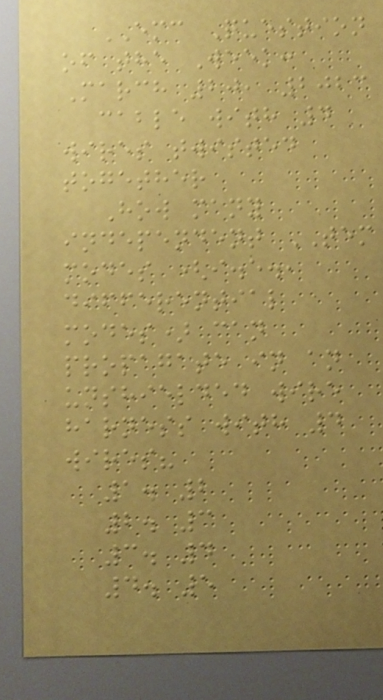EMC Question
of the Week:
March 20, 2023
cable with 4
wires twisted
together
How many
independent TEM
modes (i.e.,
differential
modes) can
propagate in an
unshielded wire
harness with 4
wires?
1. 2
2. 3
3. 4
4. 5
